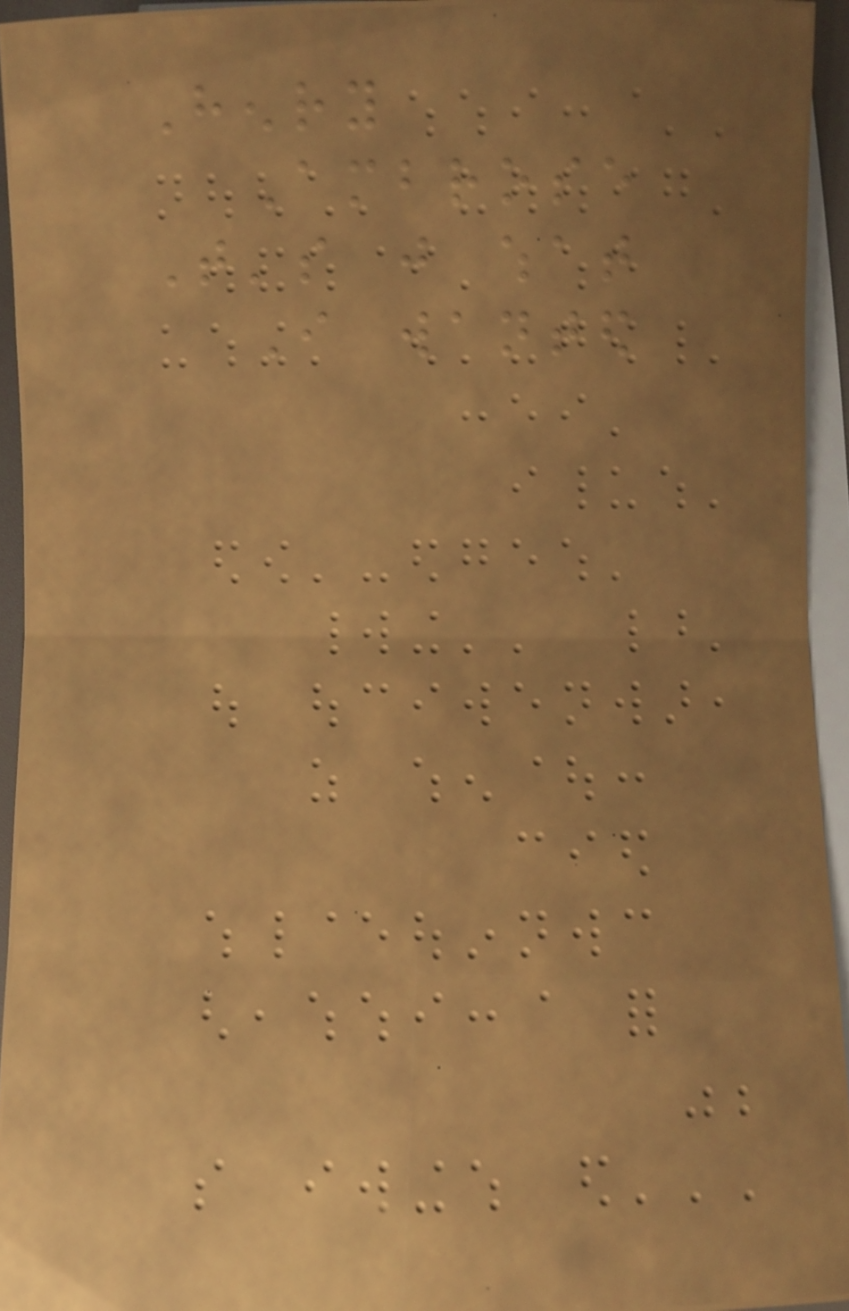Henry
Ambrose
That's just what
I wanted
